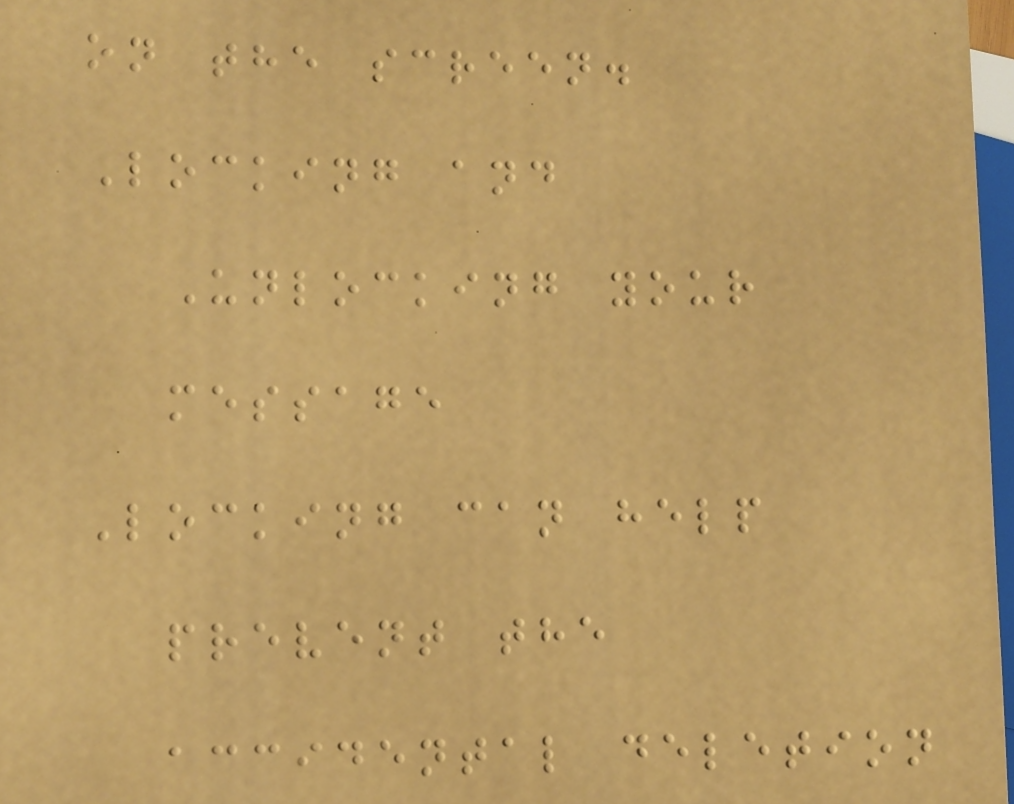on the screen.
Locking and
Unlocking your
message
Locking can help
prevent the
accidental deletion
